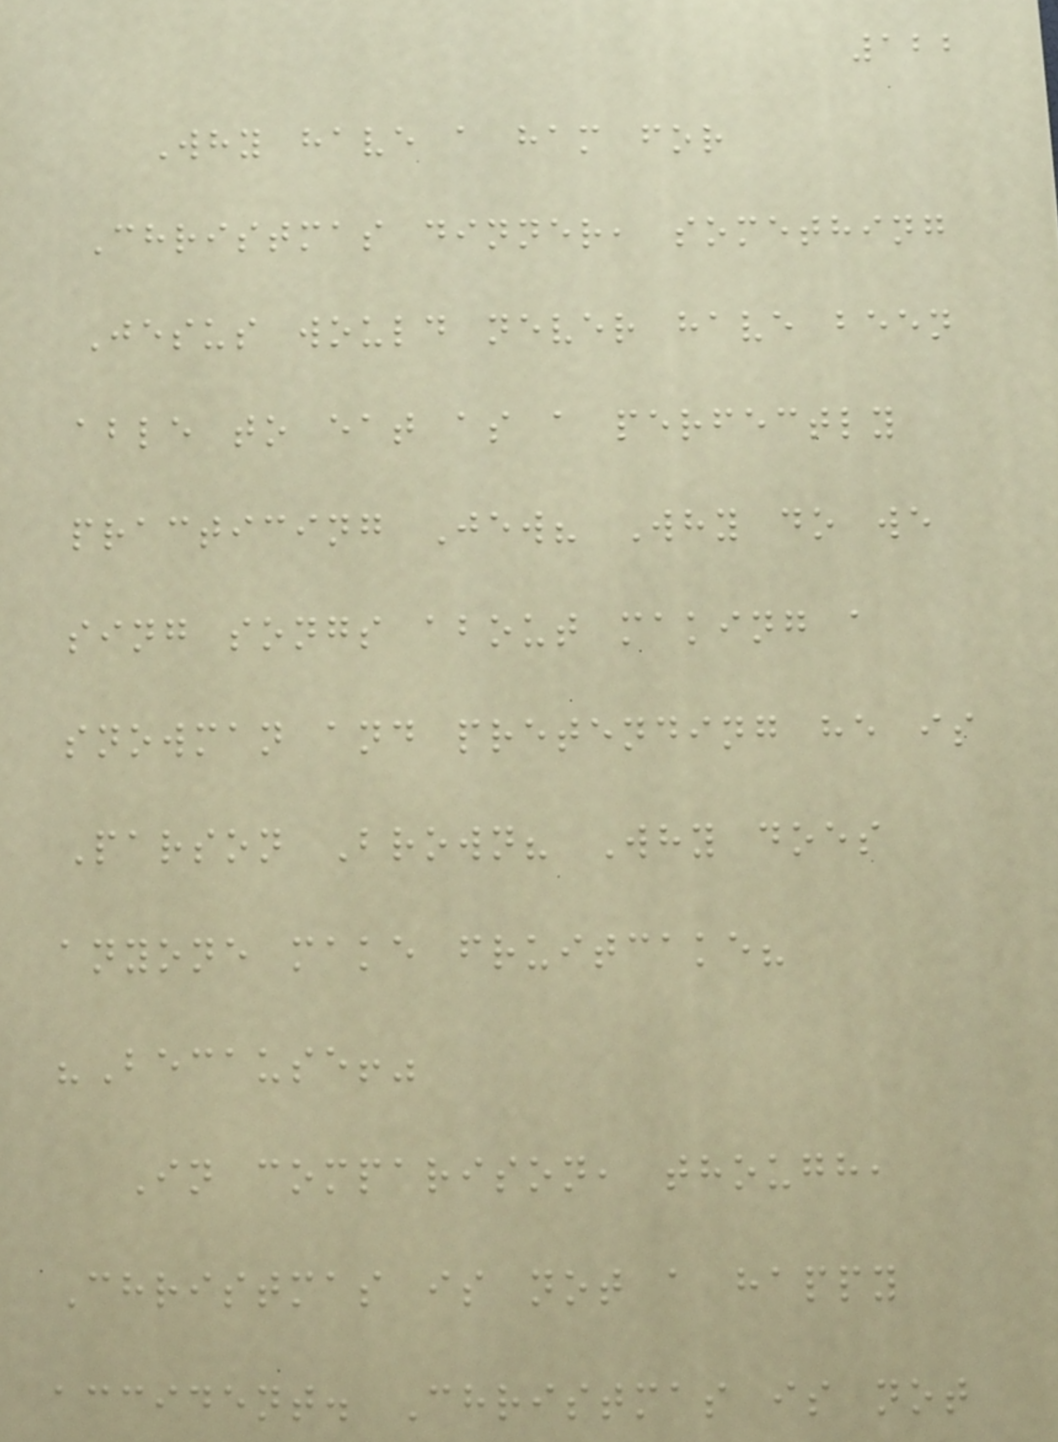122
Why have a ham for
Christmas dinner, something
Jesus would never have been
able to eat as a perfectly
practicing Jew? Why do we
sing songs about making a
snowman and pretending he is
Parson Brown? Why does
anyone make fruitcake?
"Because!"
In comparison, though,
Christmas is not a happy
accident. Christmas is not
